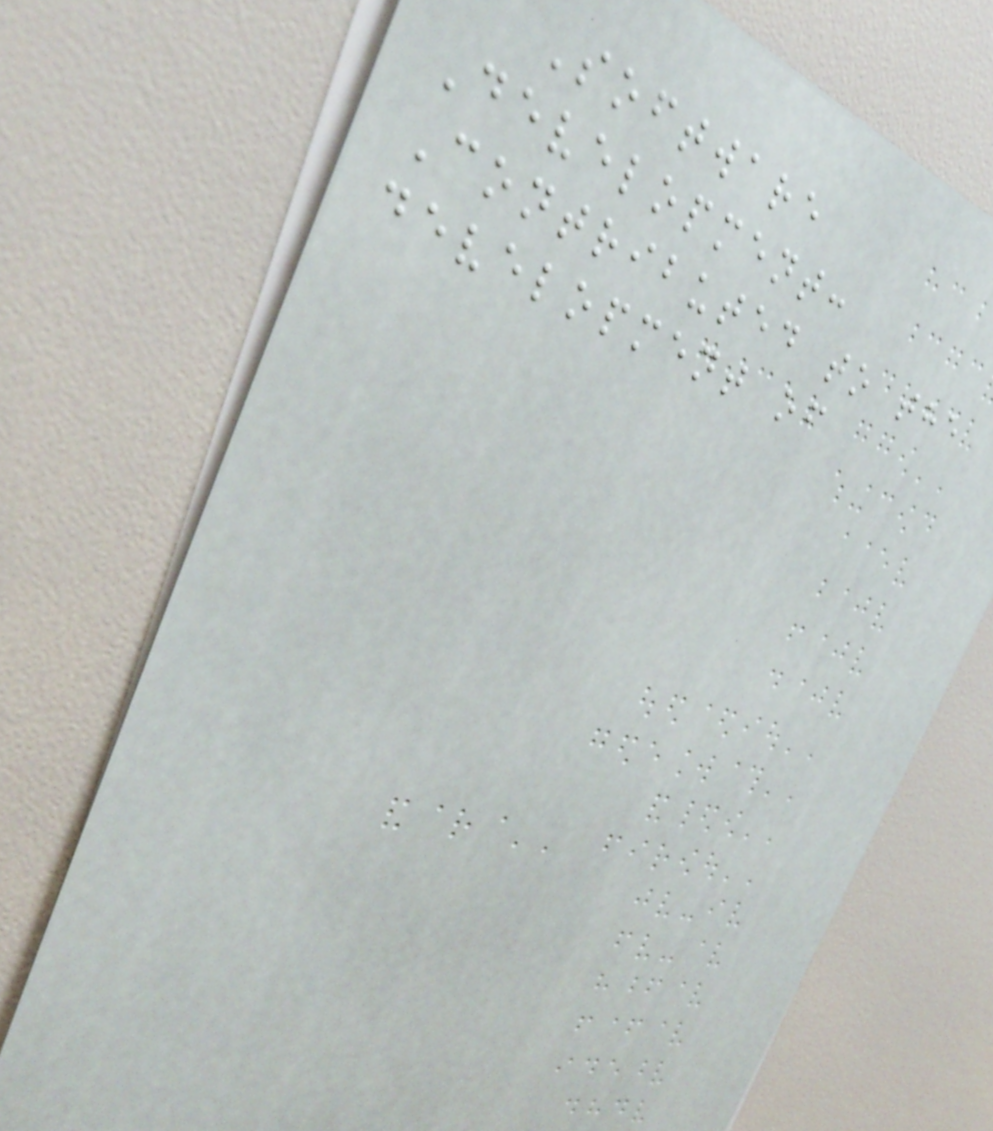Software
Development:
Contributed to the
development of
